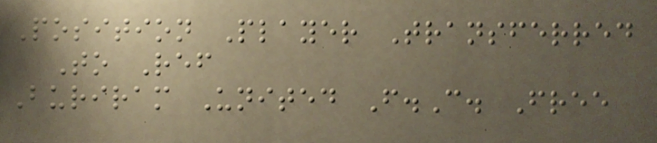Position Player Transferred
To Ref
Buriram United F.C. Free
